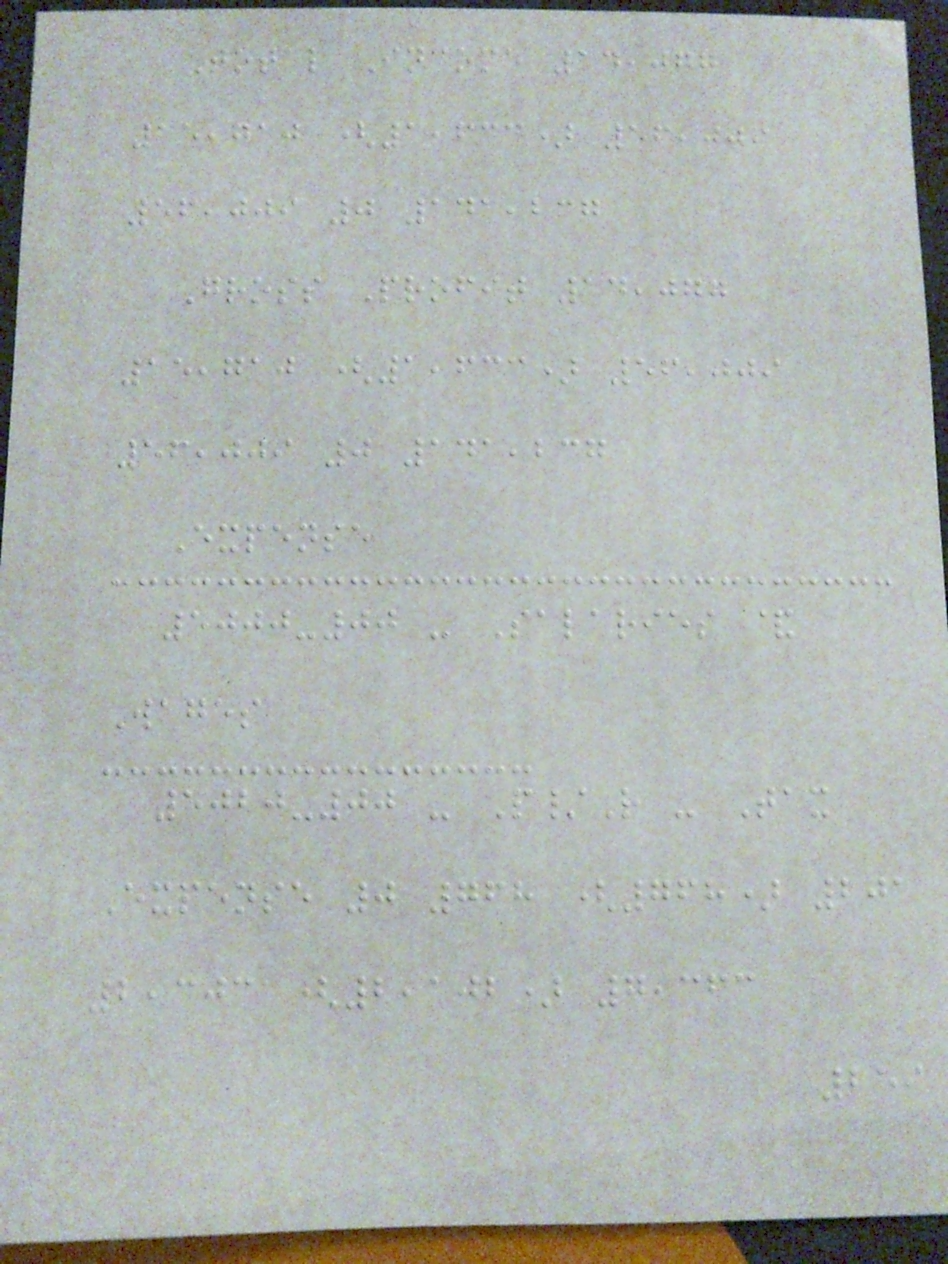Total Income 14,077
15,710 (1,633) 56,009
56,009 0 141,237
Gross Profit 14,077
15,710 (1,633) 56,009
56,009 0 141,237
Expense
5000-00 - Salaries &
Wages
5020-00 - P/R - Tax
Expense 0 768 (768) 201
2,303 (2,102) 7,363
259
